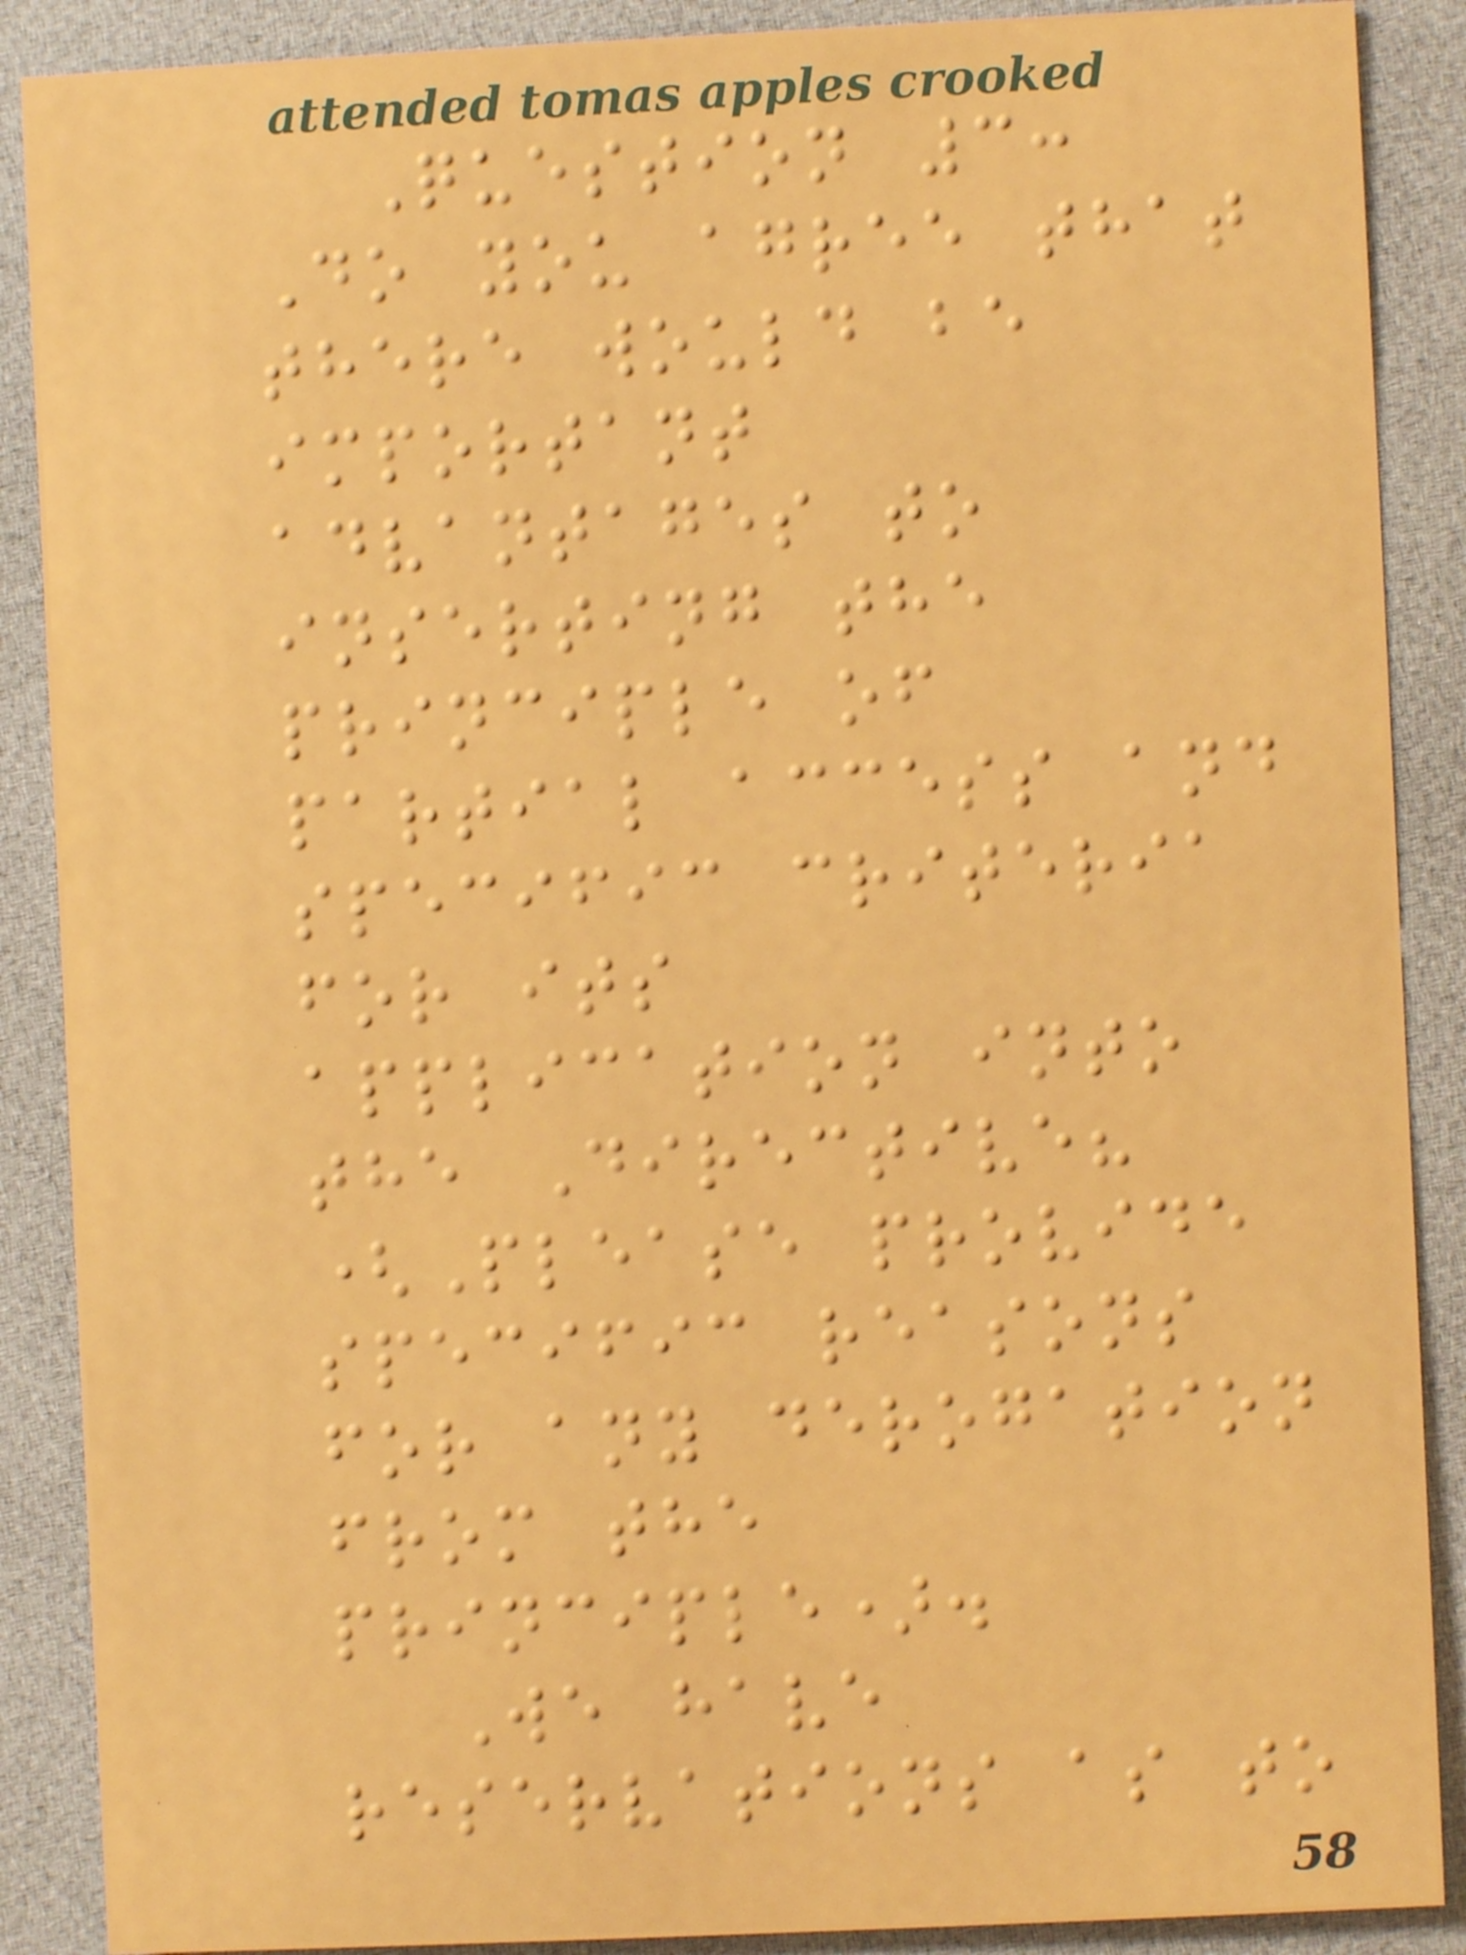Question 3:
Do you agree that
there would be
important
advantages to
inserting the
principle of
partial access and
specific criteria
for its
application into
the Directive?
(Please provide
specific reasons
for any derogation
from the
principle).
We have
reservations as to
